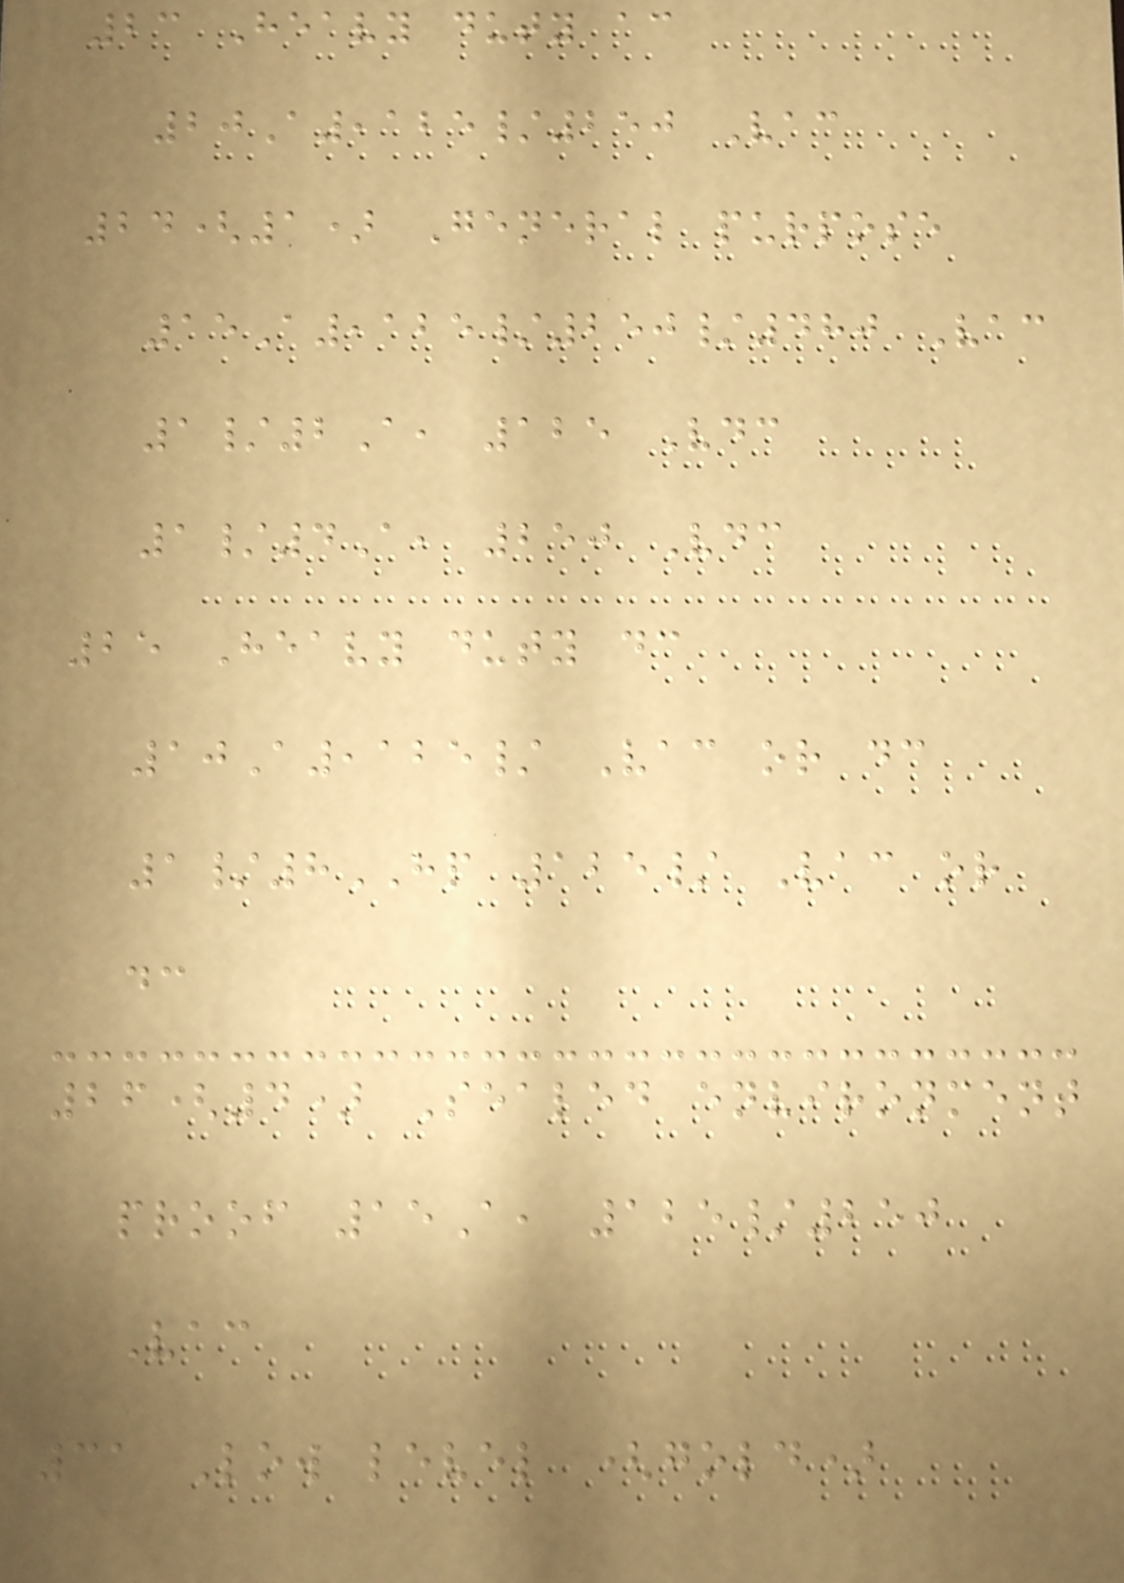23 Heavy duty ac
20A,125/250 Vac
24(1) General purpose
15A,125/250/480 Vac
1/2A, 125 Vdc
1/4A, 250 Vdc
25 Heavy duty dc
10A,125/ Vac or dc
1/8HP 125/ Vac or
dc
26(4) Sealed environment
proof 15A, 125/250
Vac
31 Low level (gold)
